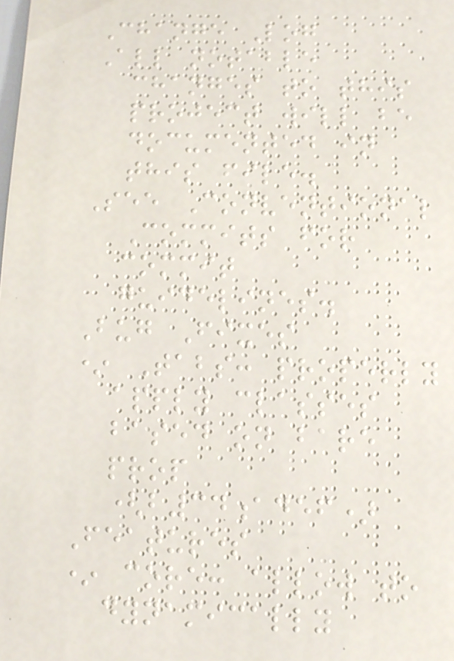Change Log
All notable
changes to this
project will be
documented in
this file.
See Conventional
Commits for
commit
guidelines.
Bug Fixes
* Tabs: properly
apply classes
based on bare
prop
(b34adef)
Features
* core: allow to
dynamically
